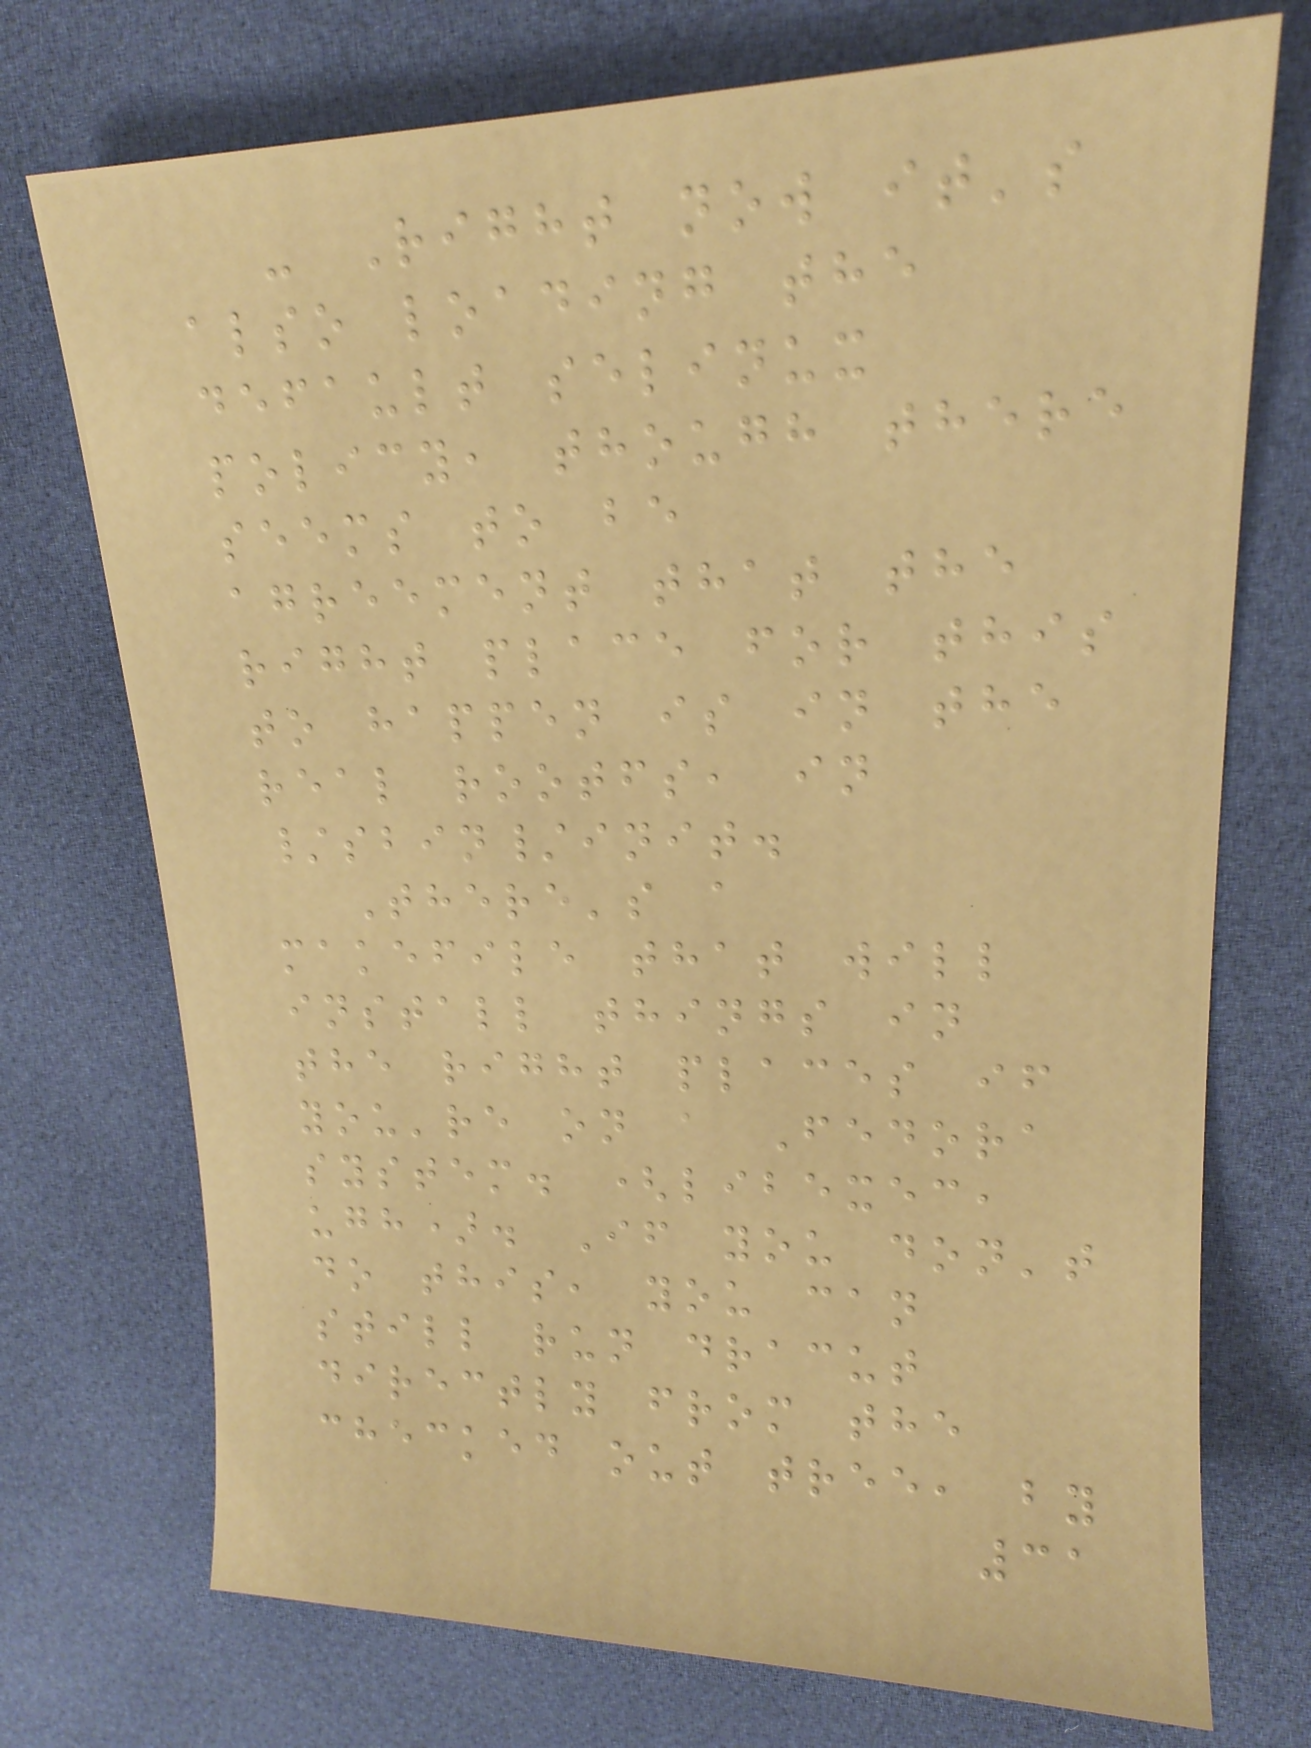- Right now it's
also loading the
default selinux
policy, though there
seems to be
agreement that the
right place for this
to happen is in the
real rootfs, in
/sbin/init.
There's a
makefile that will
install things in
the right places if
you're on a Fedora
system. (libexec,
ugh). If you don't
do this, you can
still run dracut
directly from the
checked out tree, by
31
